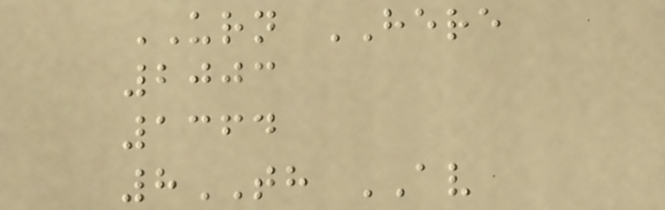URN HERE
2003
1364
8TH AV
